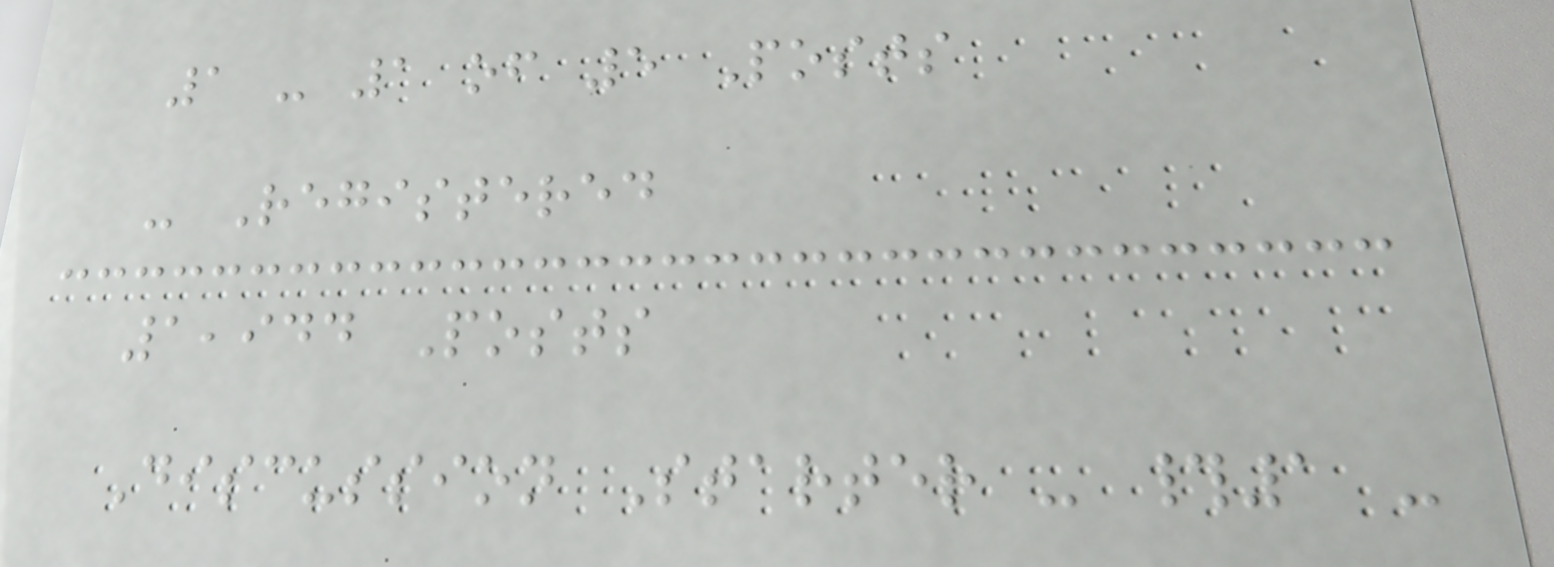1 - 1 of 5 Posts
- Registered
1,944 Posts
Discussion Starter - #1 -
